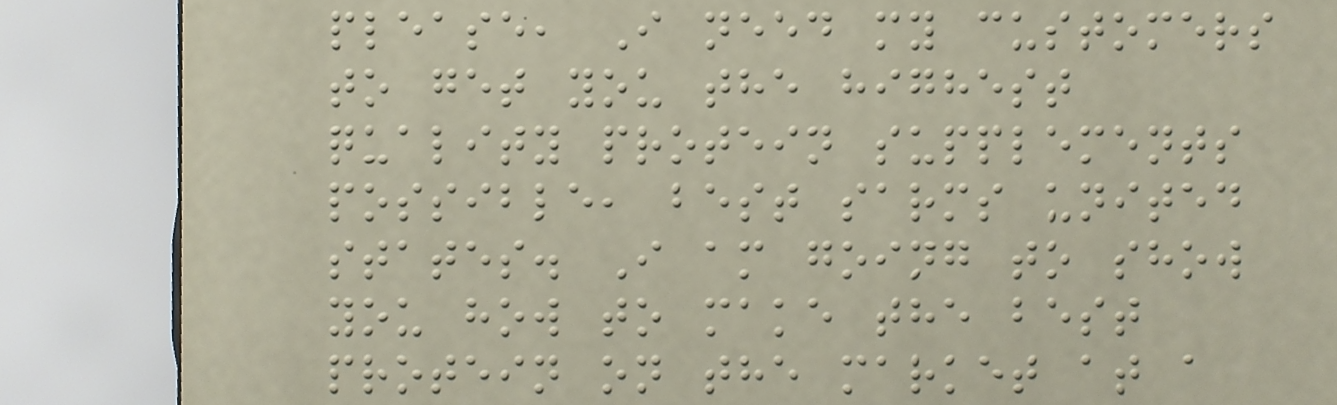please, I need my customers
to get you the highest
quality protein supplements
possible, best sarms united
states. I am going to show
you how to make the best
protein on the market at a
